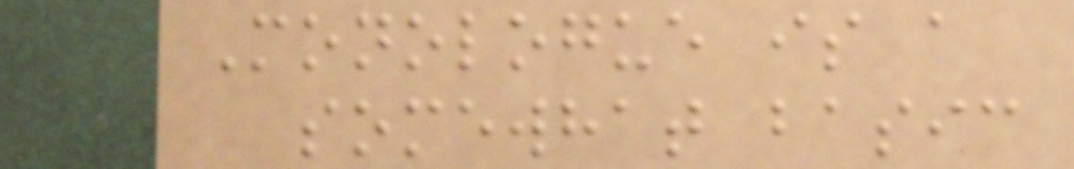Monologue is a
somewhat basic
